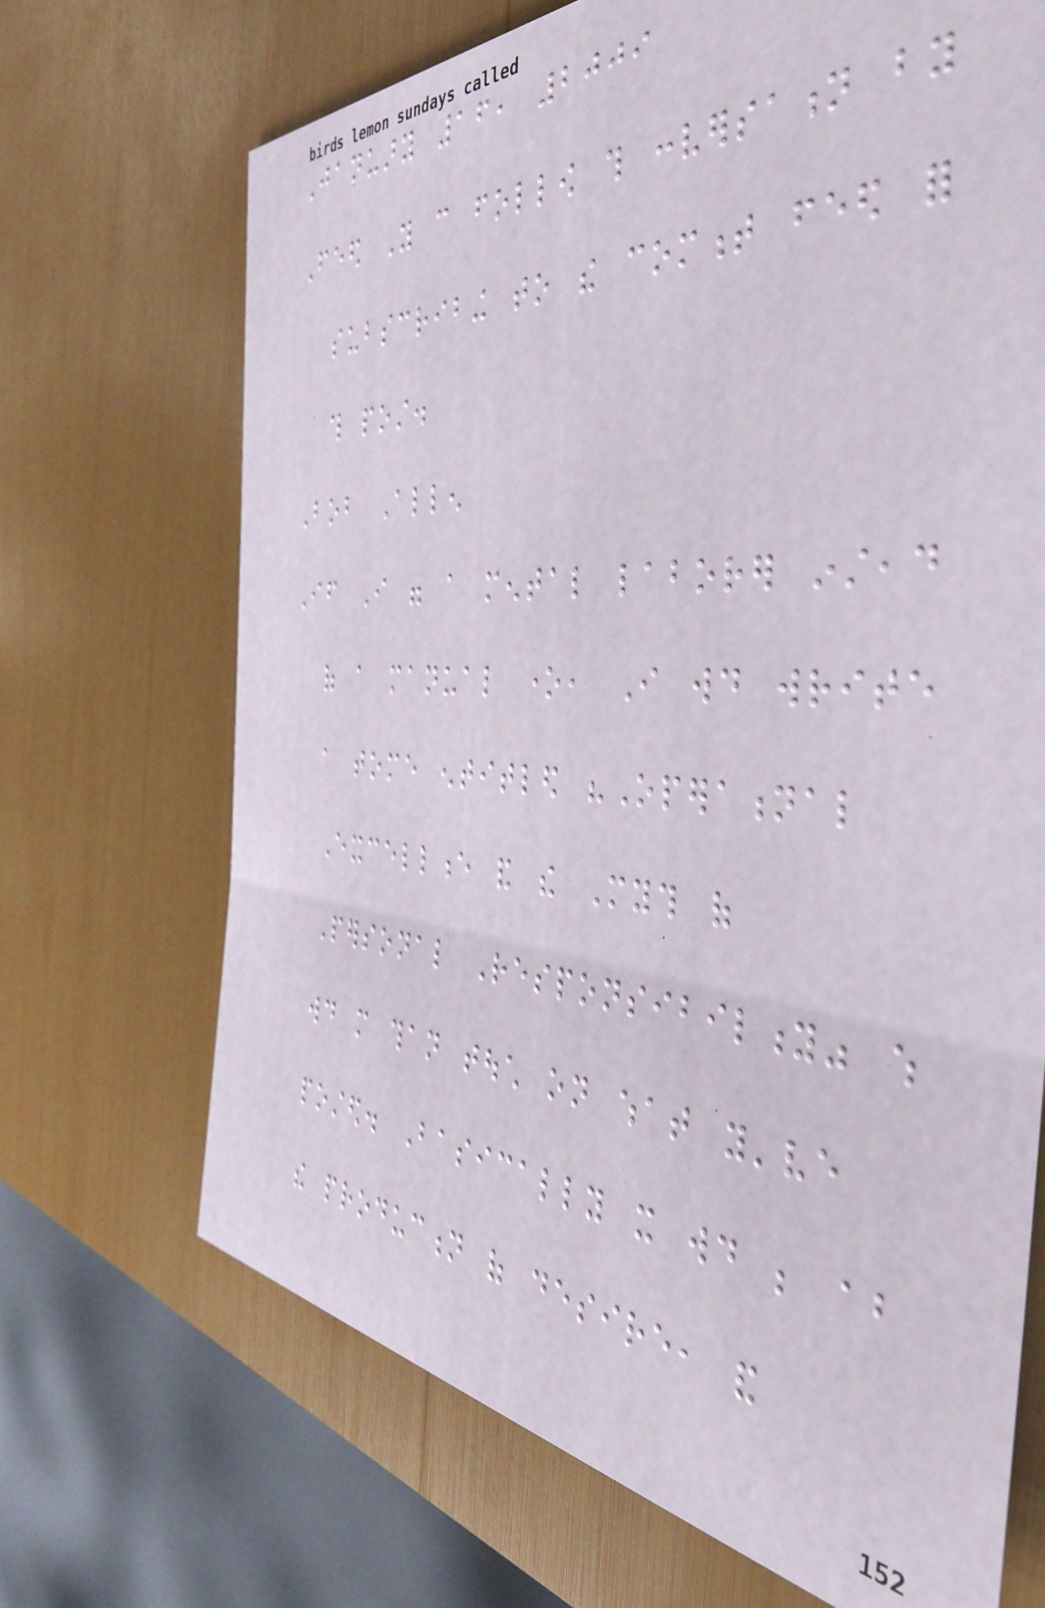January 16, 2009
Feed You can follow this conversation by
subscribing to the comment feed for
this post.
Bob Allen
If I were a mental laborer instead
of a manual one, I would write
a tome entitled "Operational
Excellence and the Myth of
Personal Responsibility" which
would more than touch on what you've
posted. Basically it would be about
the production of desire, and
